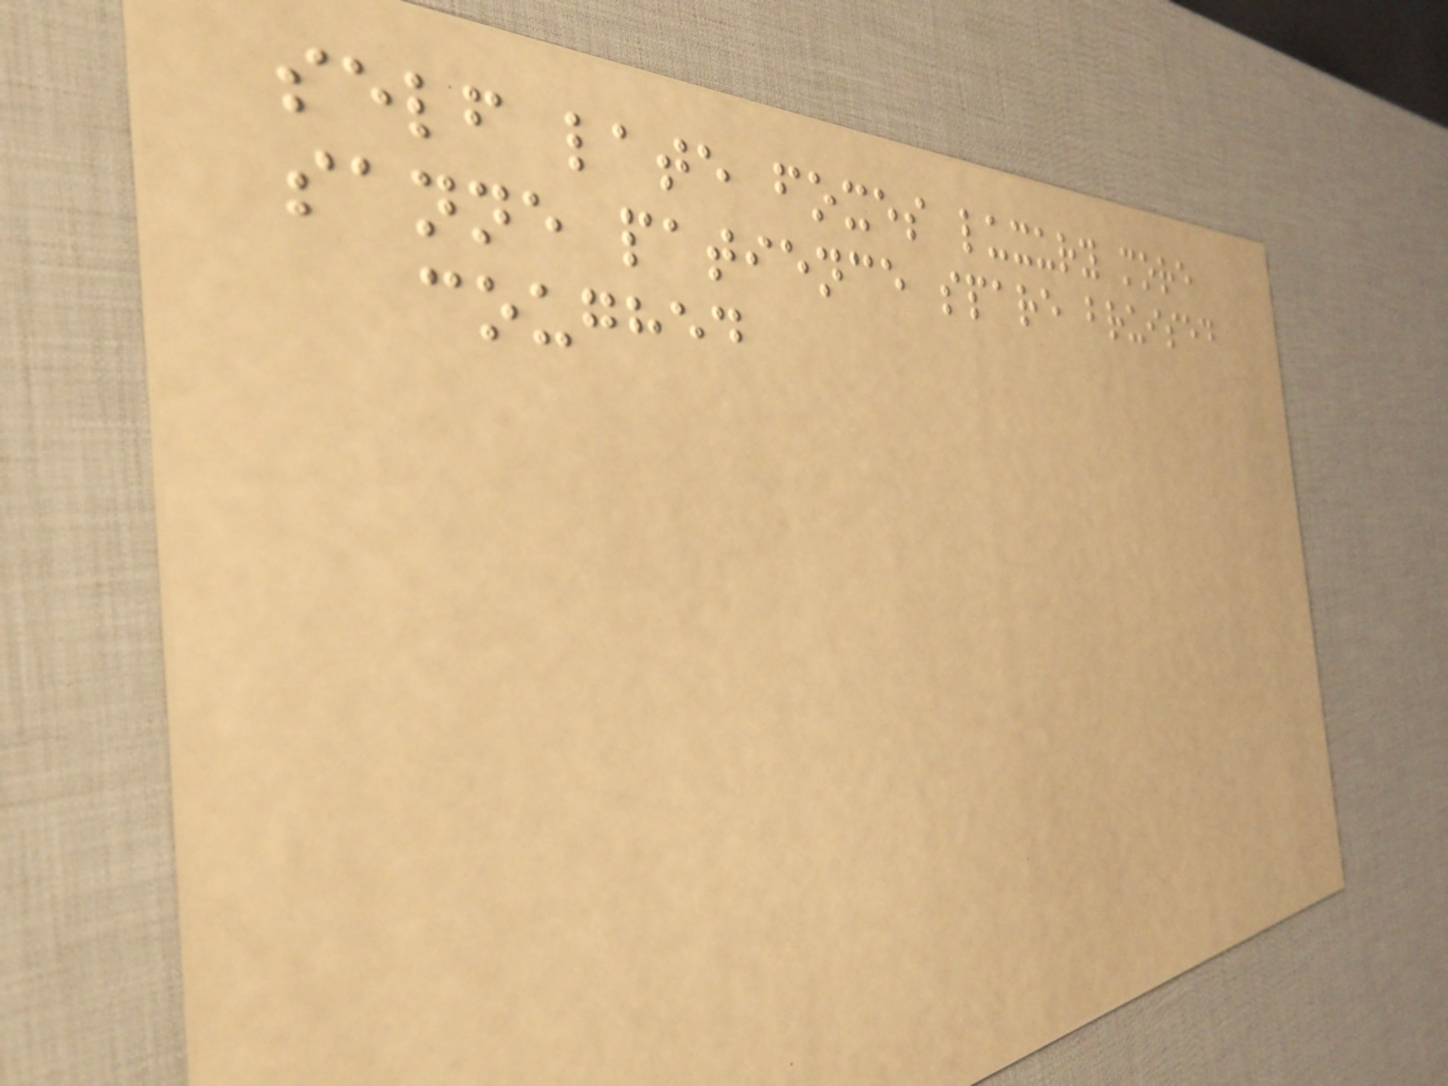self late foxes luxury more
sanne patience spare bruised
coughed
